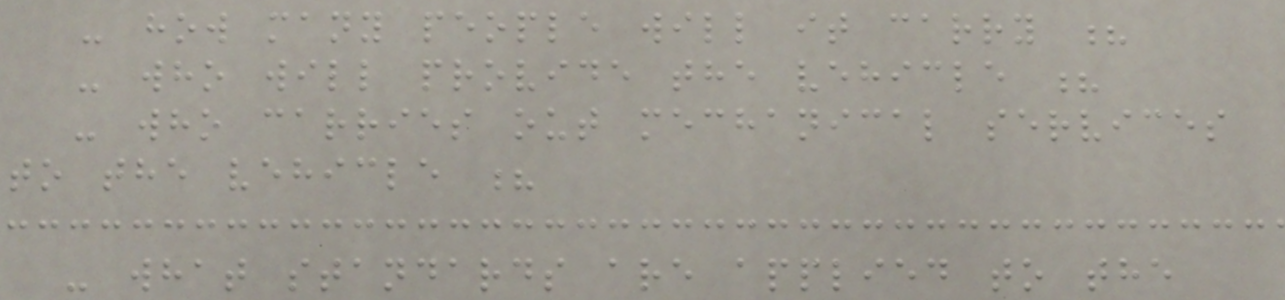- how many people will it carry ?
- who will provide the vehicle ?
- who carries out mechanical services
to the vehicle ?
- what standards are applied to the
